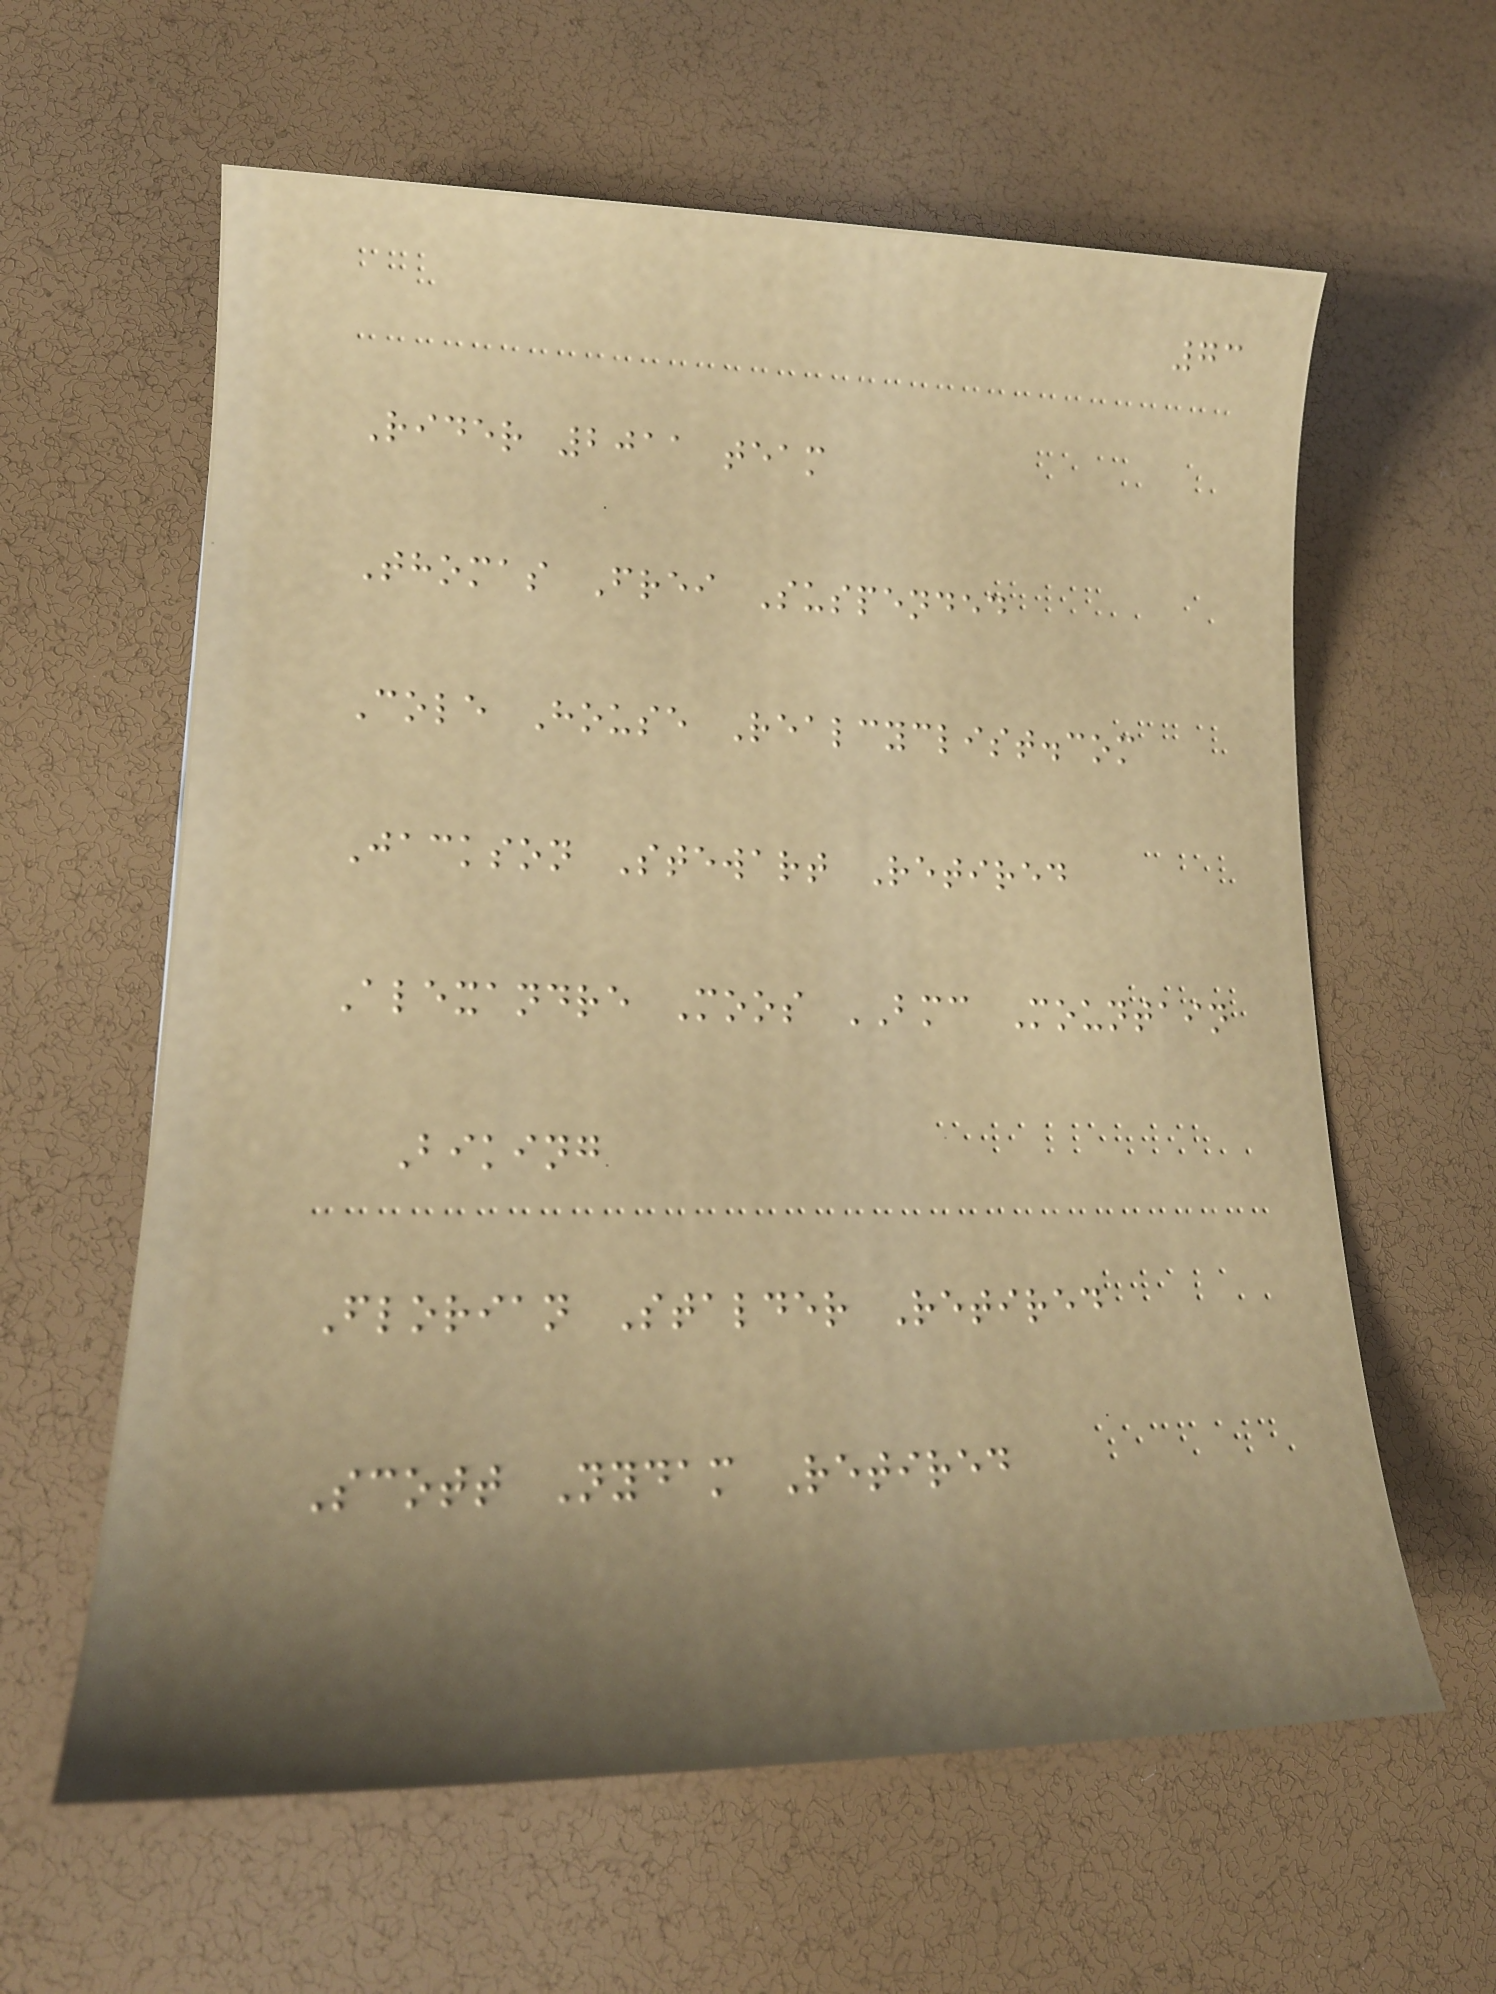73
Rider 2011 team
Thomas Frei Suspended
Cole House Realcyclist.com
Jackson Stewart Retired
Alexandre Moos BMC Mountain
Biking
Florian Stalder Retired
Scott Nydam Retired
